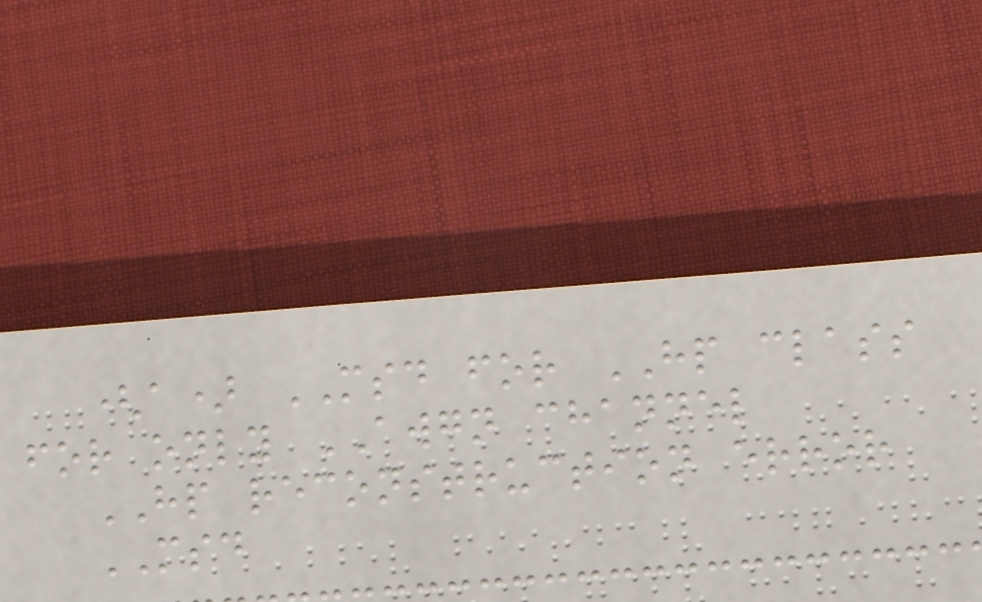(a) MSD for HP class
for only AWGN channel
HP reconstruction error
MSD
